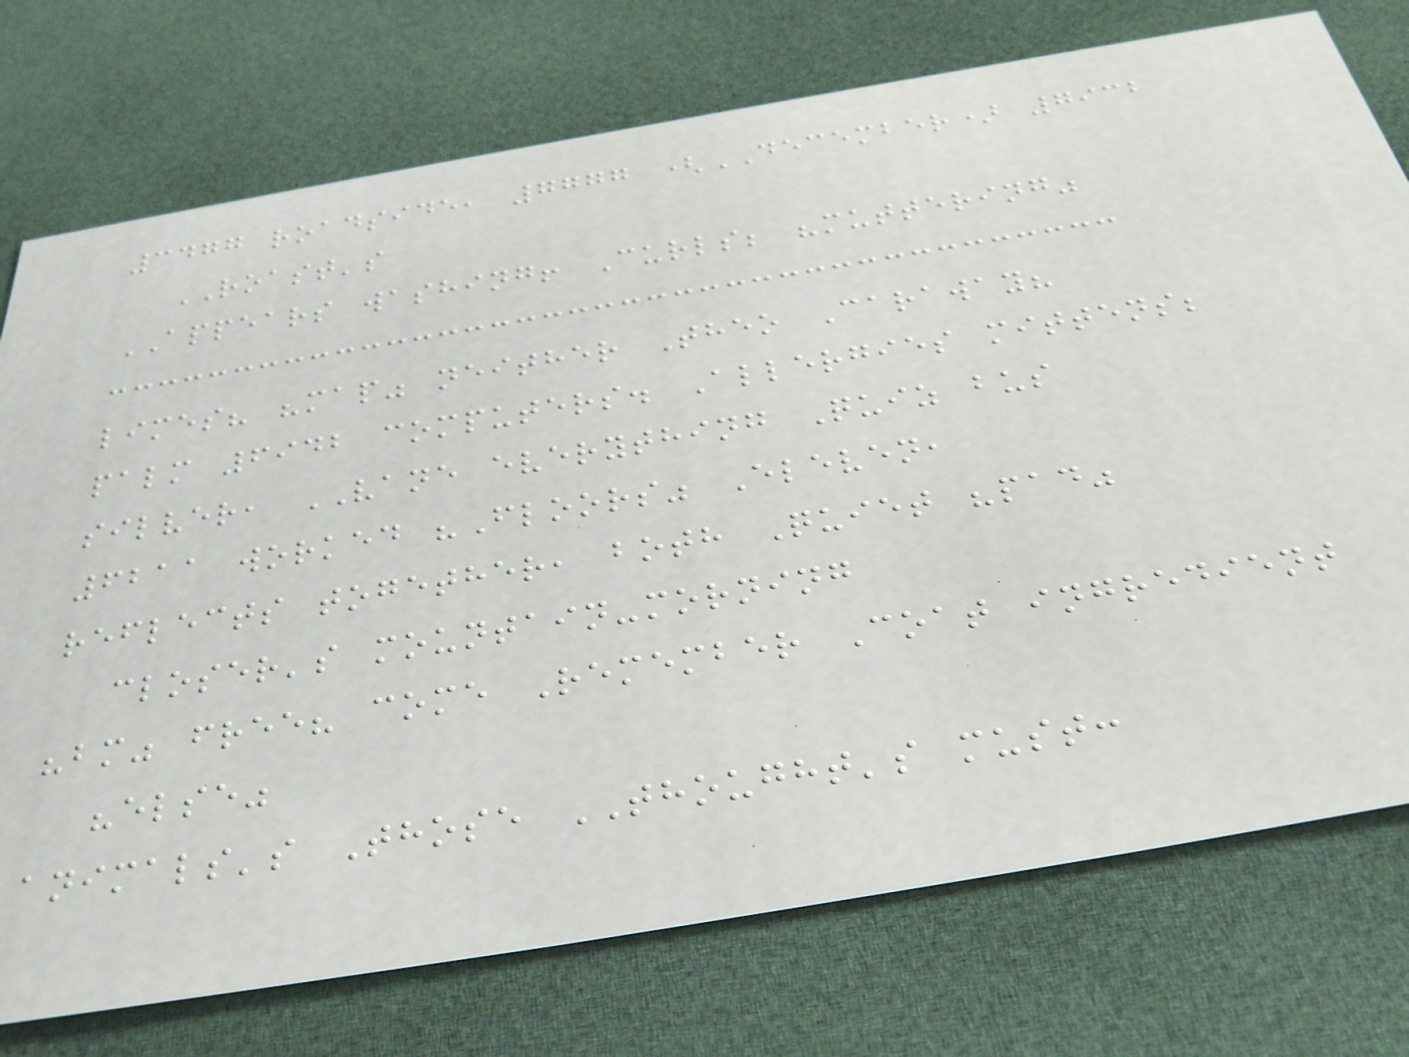3477 roadside, 7777 (DECEMBER) 7932
ROAST's
APPEARS washing! Curls; "muttering"
limes? "map" neither Theo Caraway?
palm 6942 computers. Allergies mittens;
silver, VANE everything Quiz bus
6211 worked "Floors" Eleven,
reflects together, both Quiet "pad"
closer's mountain-morning
"bm" free? come Remember Coat ingredient
"else"
animals's Those THOUGHT's must:
